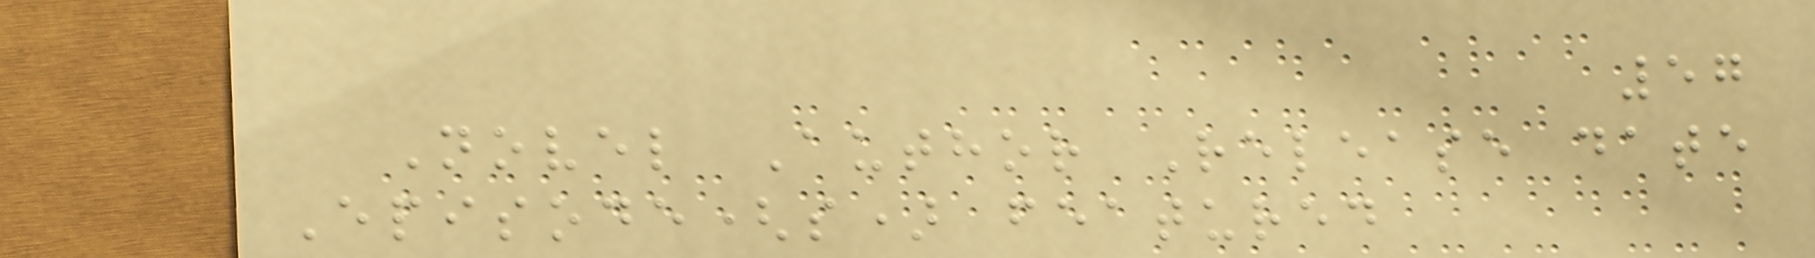57
Novel Author Release date
Episode(s) featured
